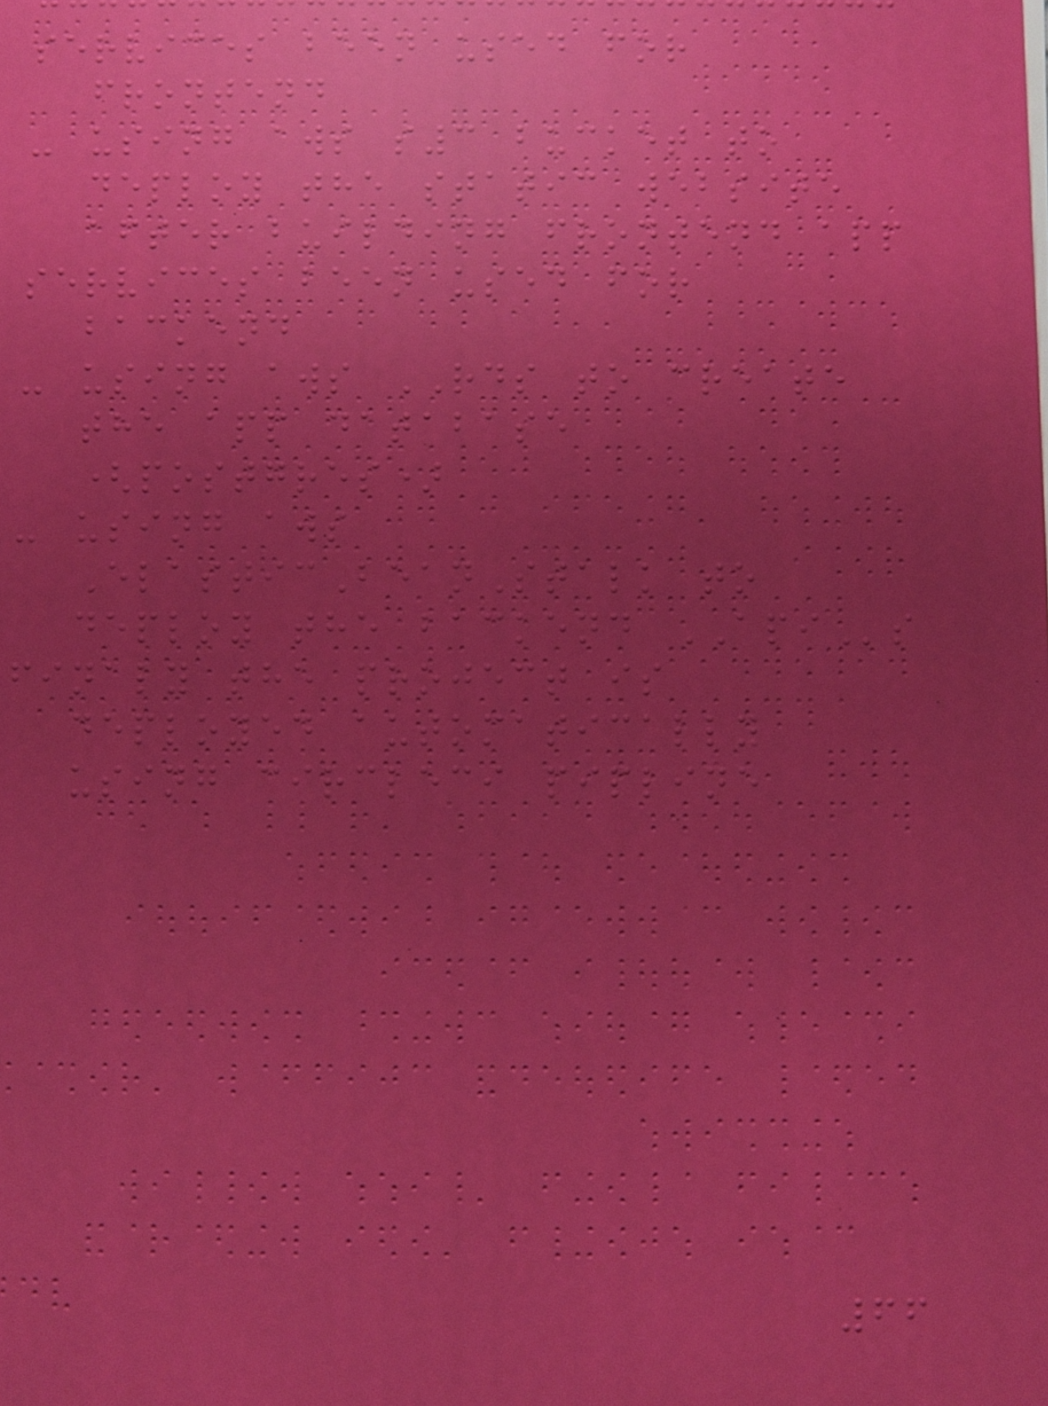services been used for
frontend
- using aws s3 bucket to
deploy the static website
after building frontend app
services been used for
backend
- using aws RDS to create
the app database
(postgres)
- using aws
ElasticBeanStalk to
deploy the backend APIs
finaly the project is
deployed automatically
using circleci pipline
66
